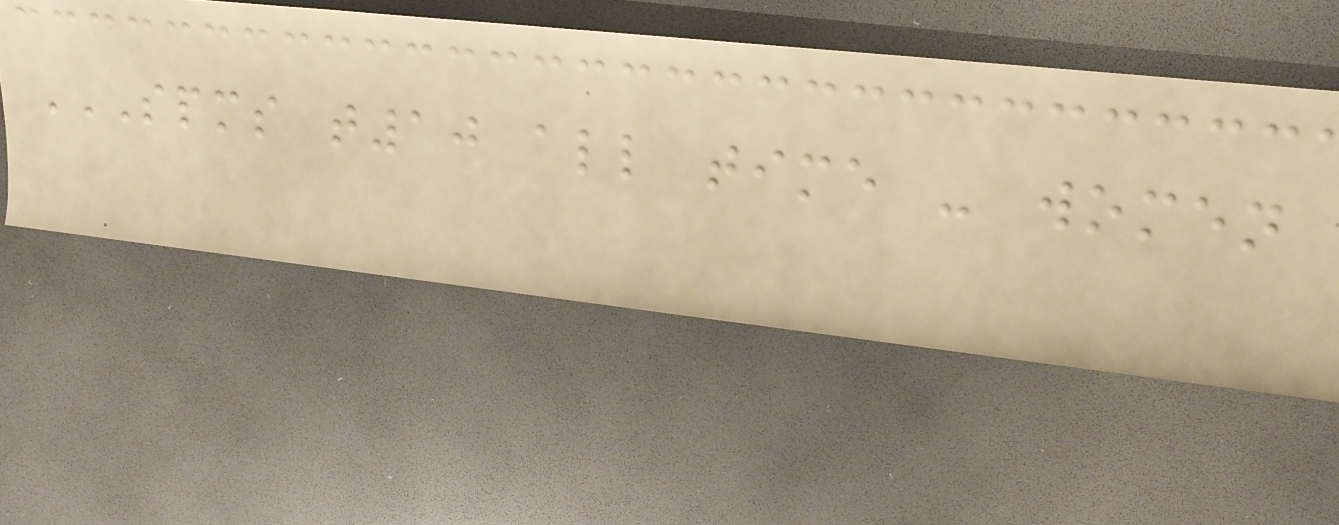SPMS T10 ALL TIME - WOMEN
